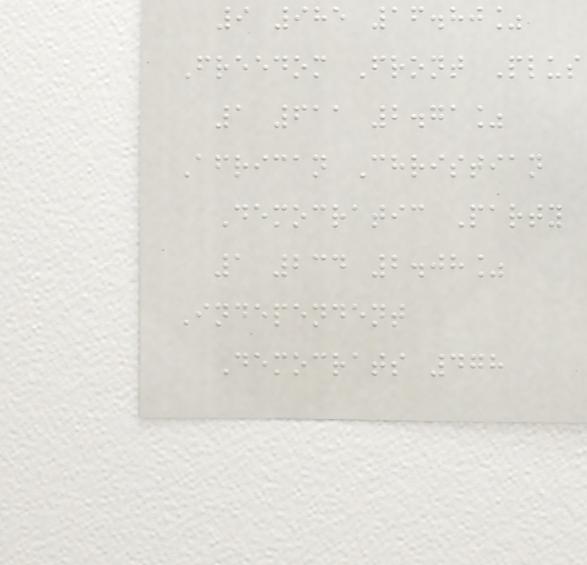9 985 16.80%
Freedom Front Plus
1 611 2.71%
African Christian
Democratic Party
1 234 2.08%
Independent
Democrats 478
